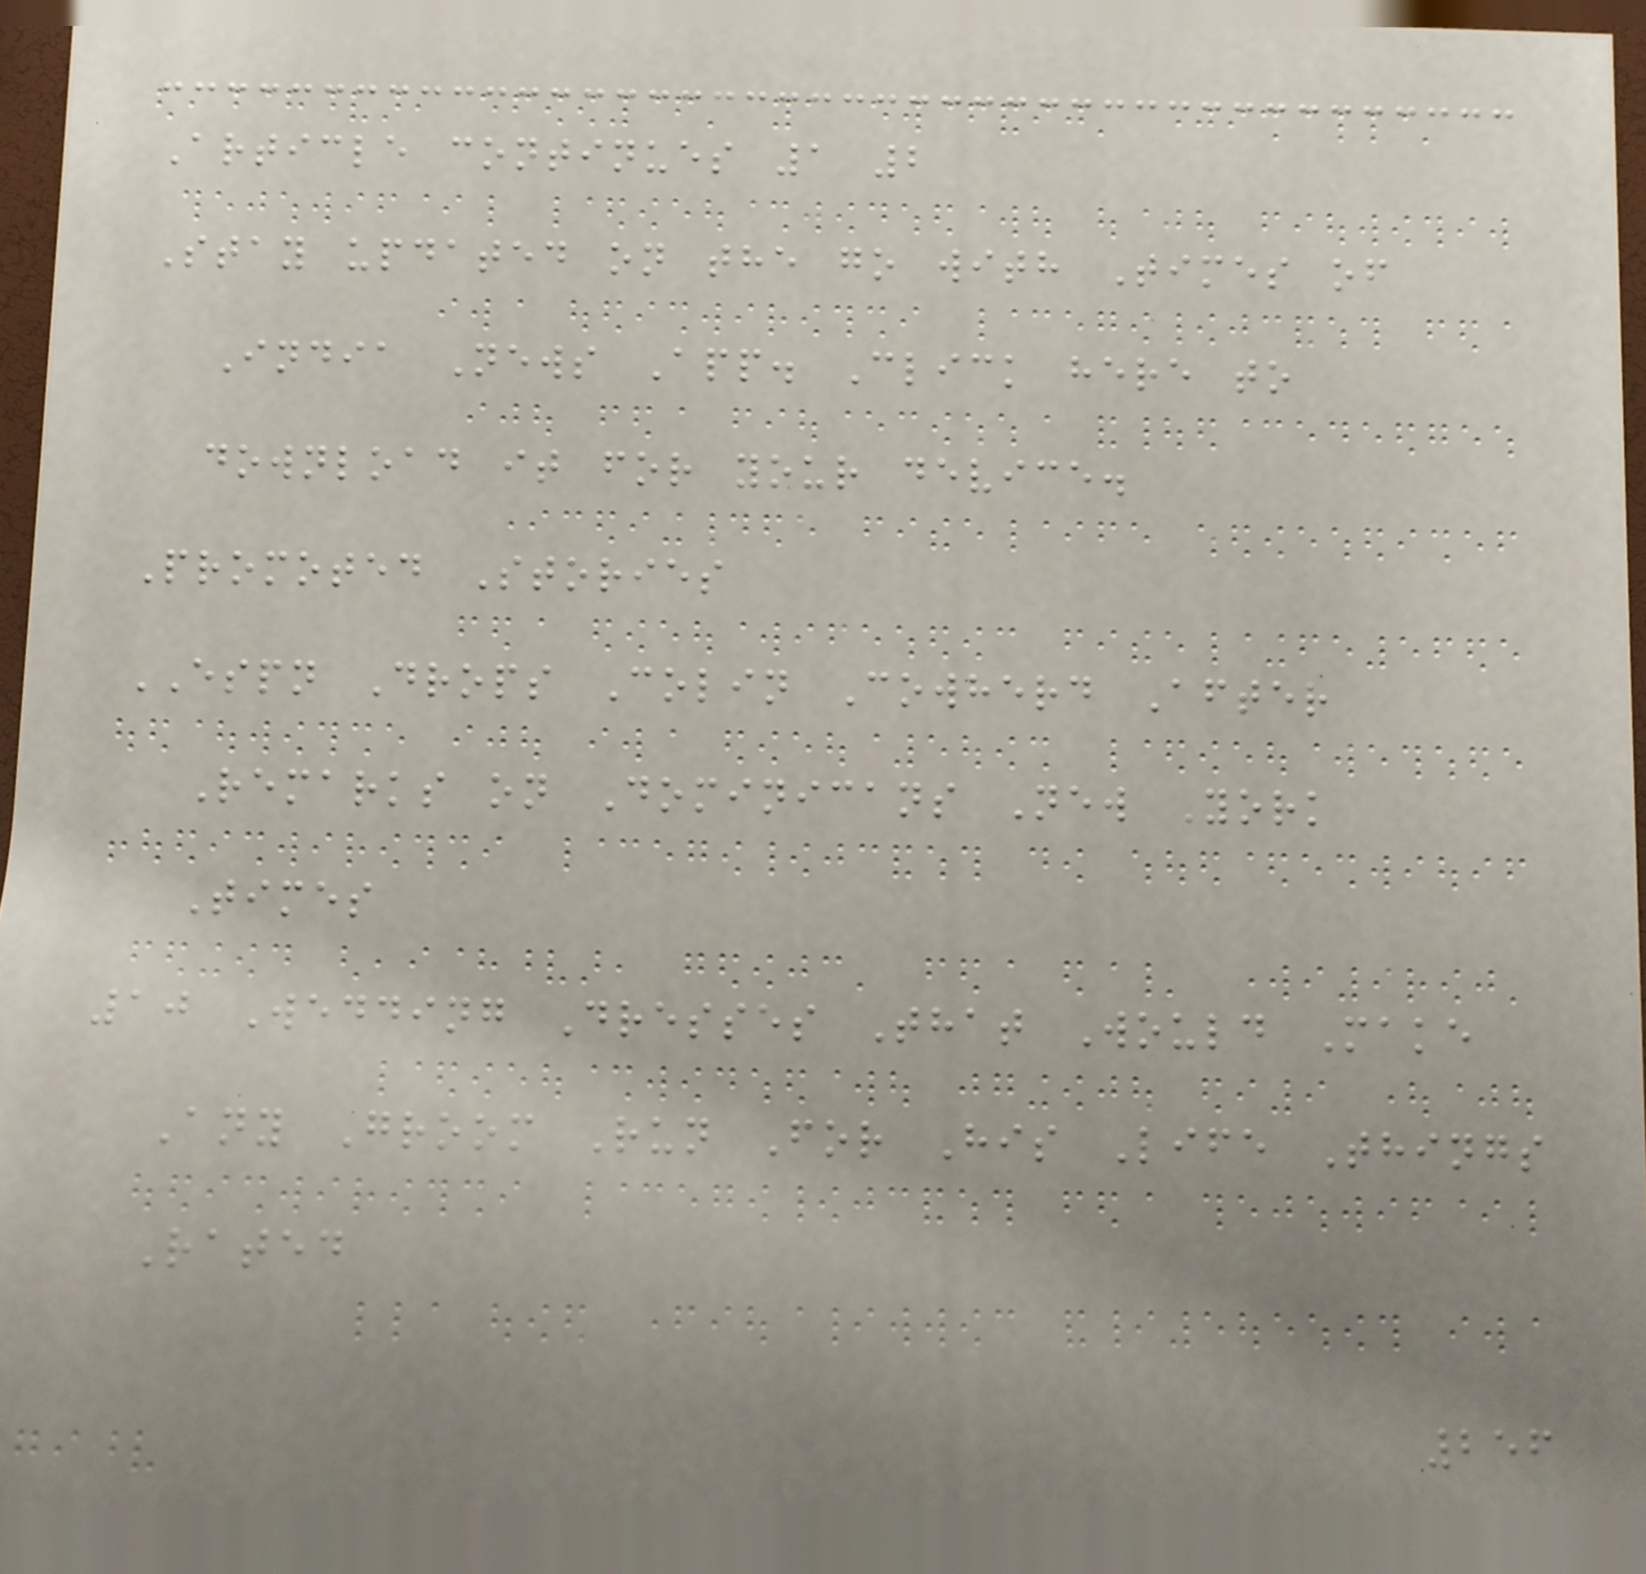Article continues 1 2
Stay updated on the go with Times of
India News App. Click here to
download it for your device.
Promoted Stories
ESPN Drops Colin Cowherd After
Remarks on Dominicans New York
Times
10 Wedding Dresses That Would Make
Any Groom Run For His Life Things
Rated
256
